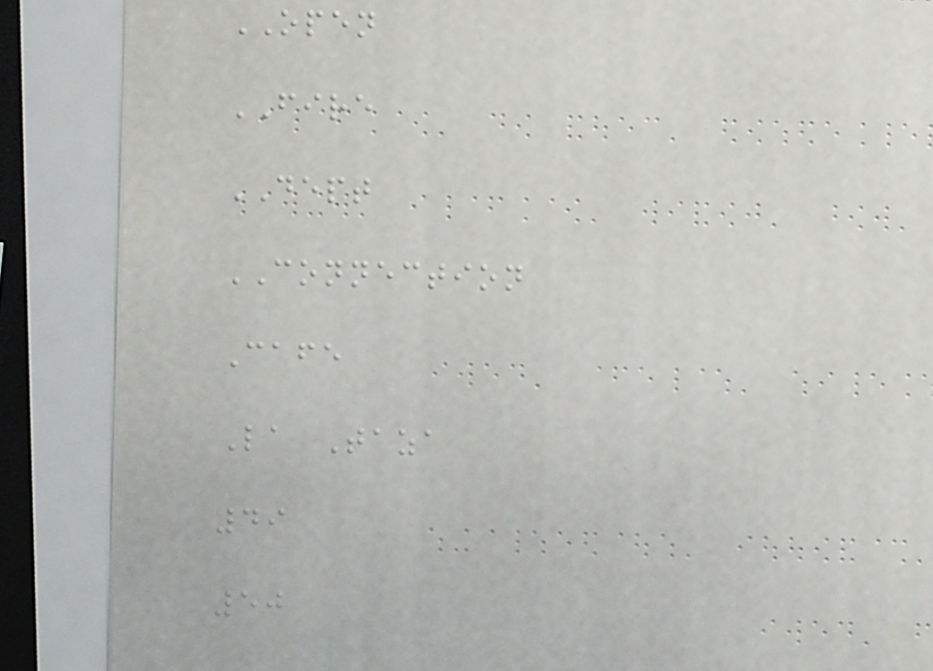OPEN
FIRE
DEPT
CONNECTION
Cafe
La Taza
49
50
